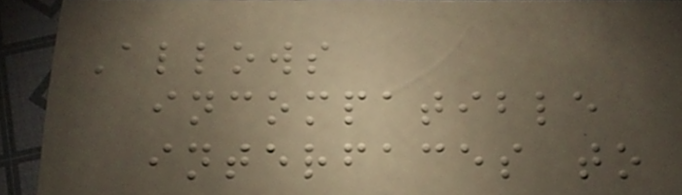Allows
incompatible
interfaces to
